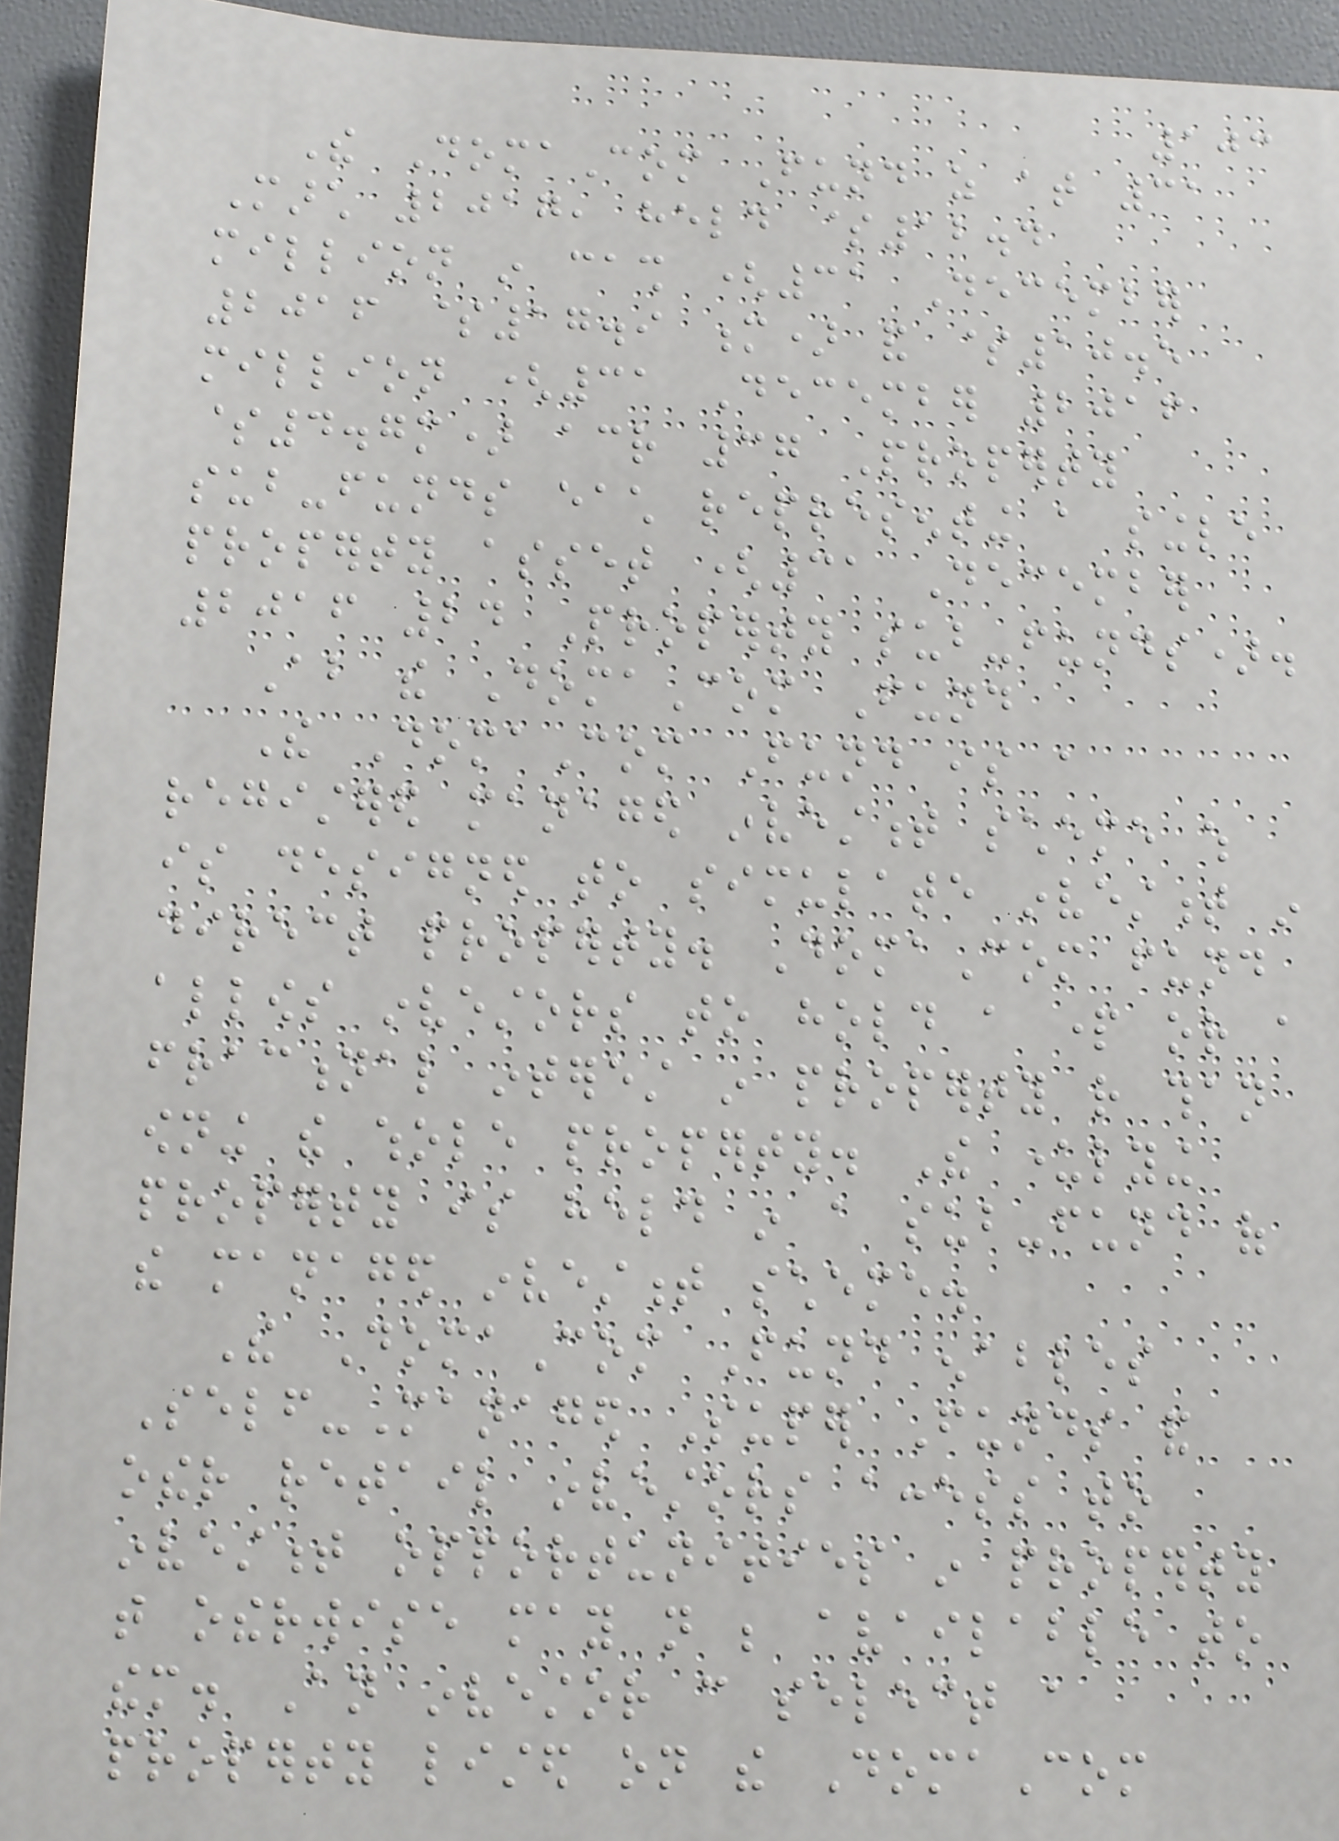103
The DomaCom Fund as at 31
March 2017, held $12.4
million in cash (31 December
2016 $17.9 m) and $10.5
million (31 December 2016
$4.7m) across 37 Property
sub-funds each representing a single
property asset (31 December
2016 24 Property sub-funds).
About the DomaCom Fund
The DomaCom Fund is a
registered managed investment scheme which
is designed to simulate investment in
direct property. DomaCom fund
allows investors to hold a part or a
fractional interest in property rather than
owning the whole property. The underlying
property is held in a sub-fund of
the managed investment scheme.
The DomaCom Fund enables
Self-Managed Super Funds and
other retail investors access to
investment opportunities in property
that otherwise may not be available to
them. An investor can select a
property listed on the DomaCom
